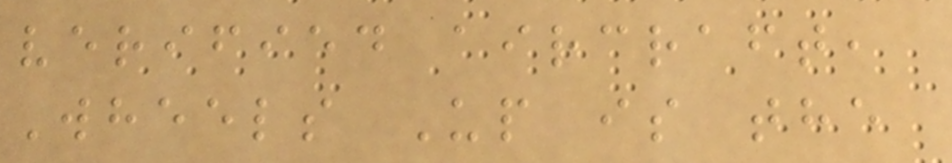verified aircraft,
Wheels Up is the
